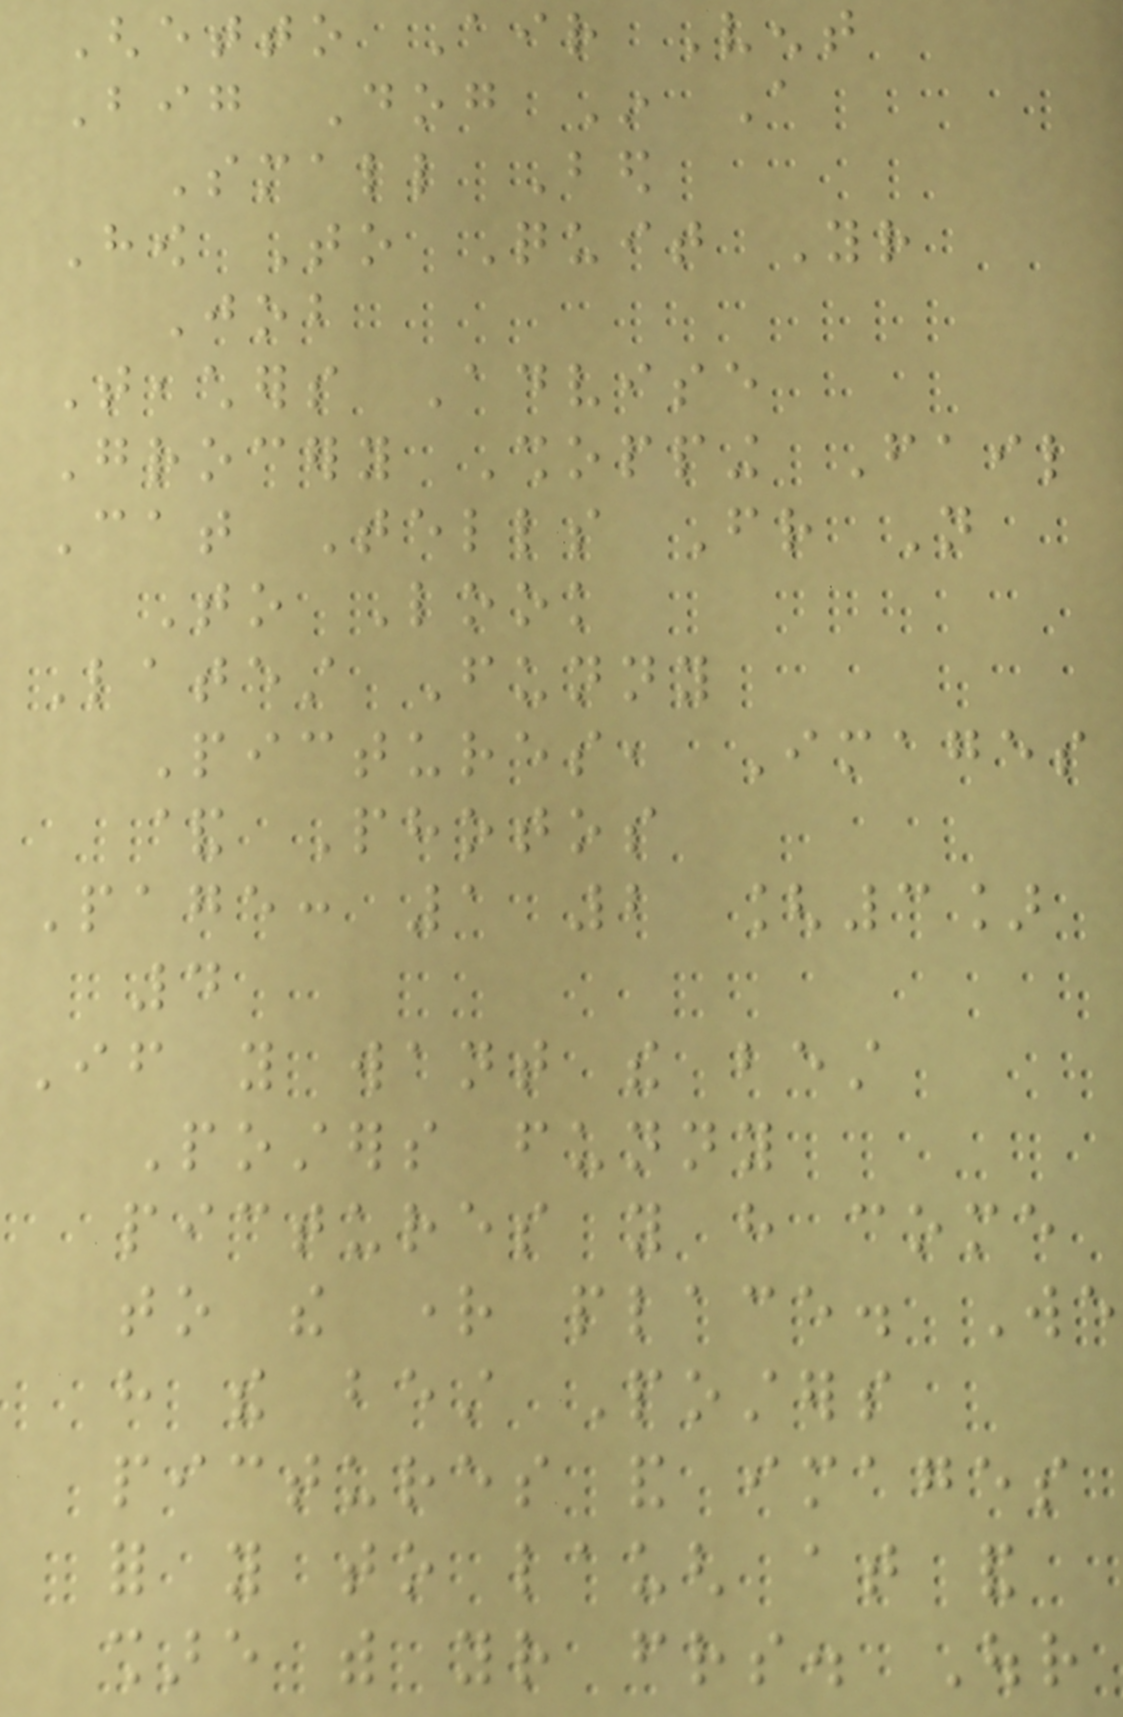Ghetto Air Vent
Big Dog In A
Small Bed
How To Quit Your
Job
Teachers Advise
Grocery Shopping Fail
Cat Tells Friend Not
To Look
Latest Funny
Pictures, Images
& Photos
Page: 1 2 [3]
4
If you want the best
Posters funny
pictures you have come
to the right place. We
have the best Posters
pictures and images
for you to laugh at and
share with your friends. Our
